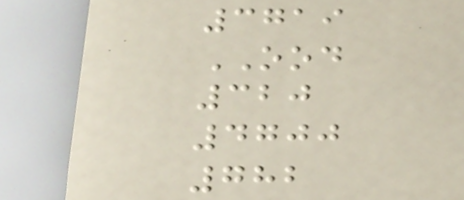3719
OOD
320
4700
782
